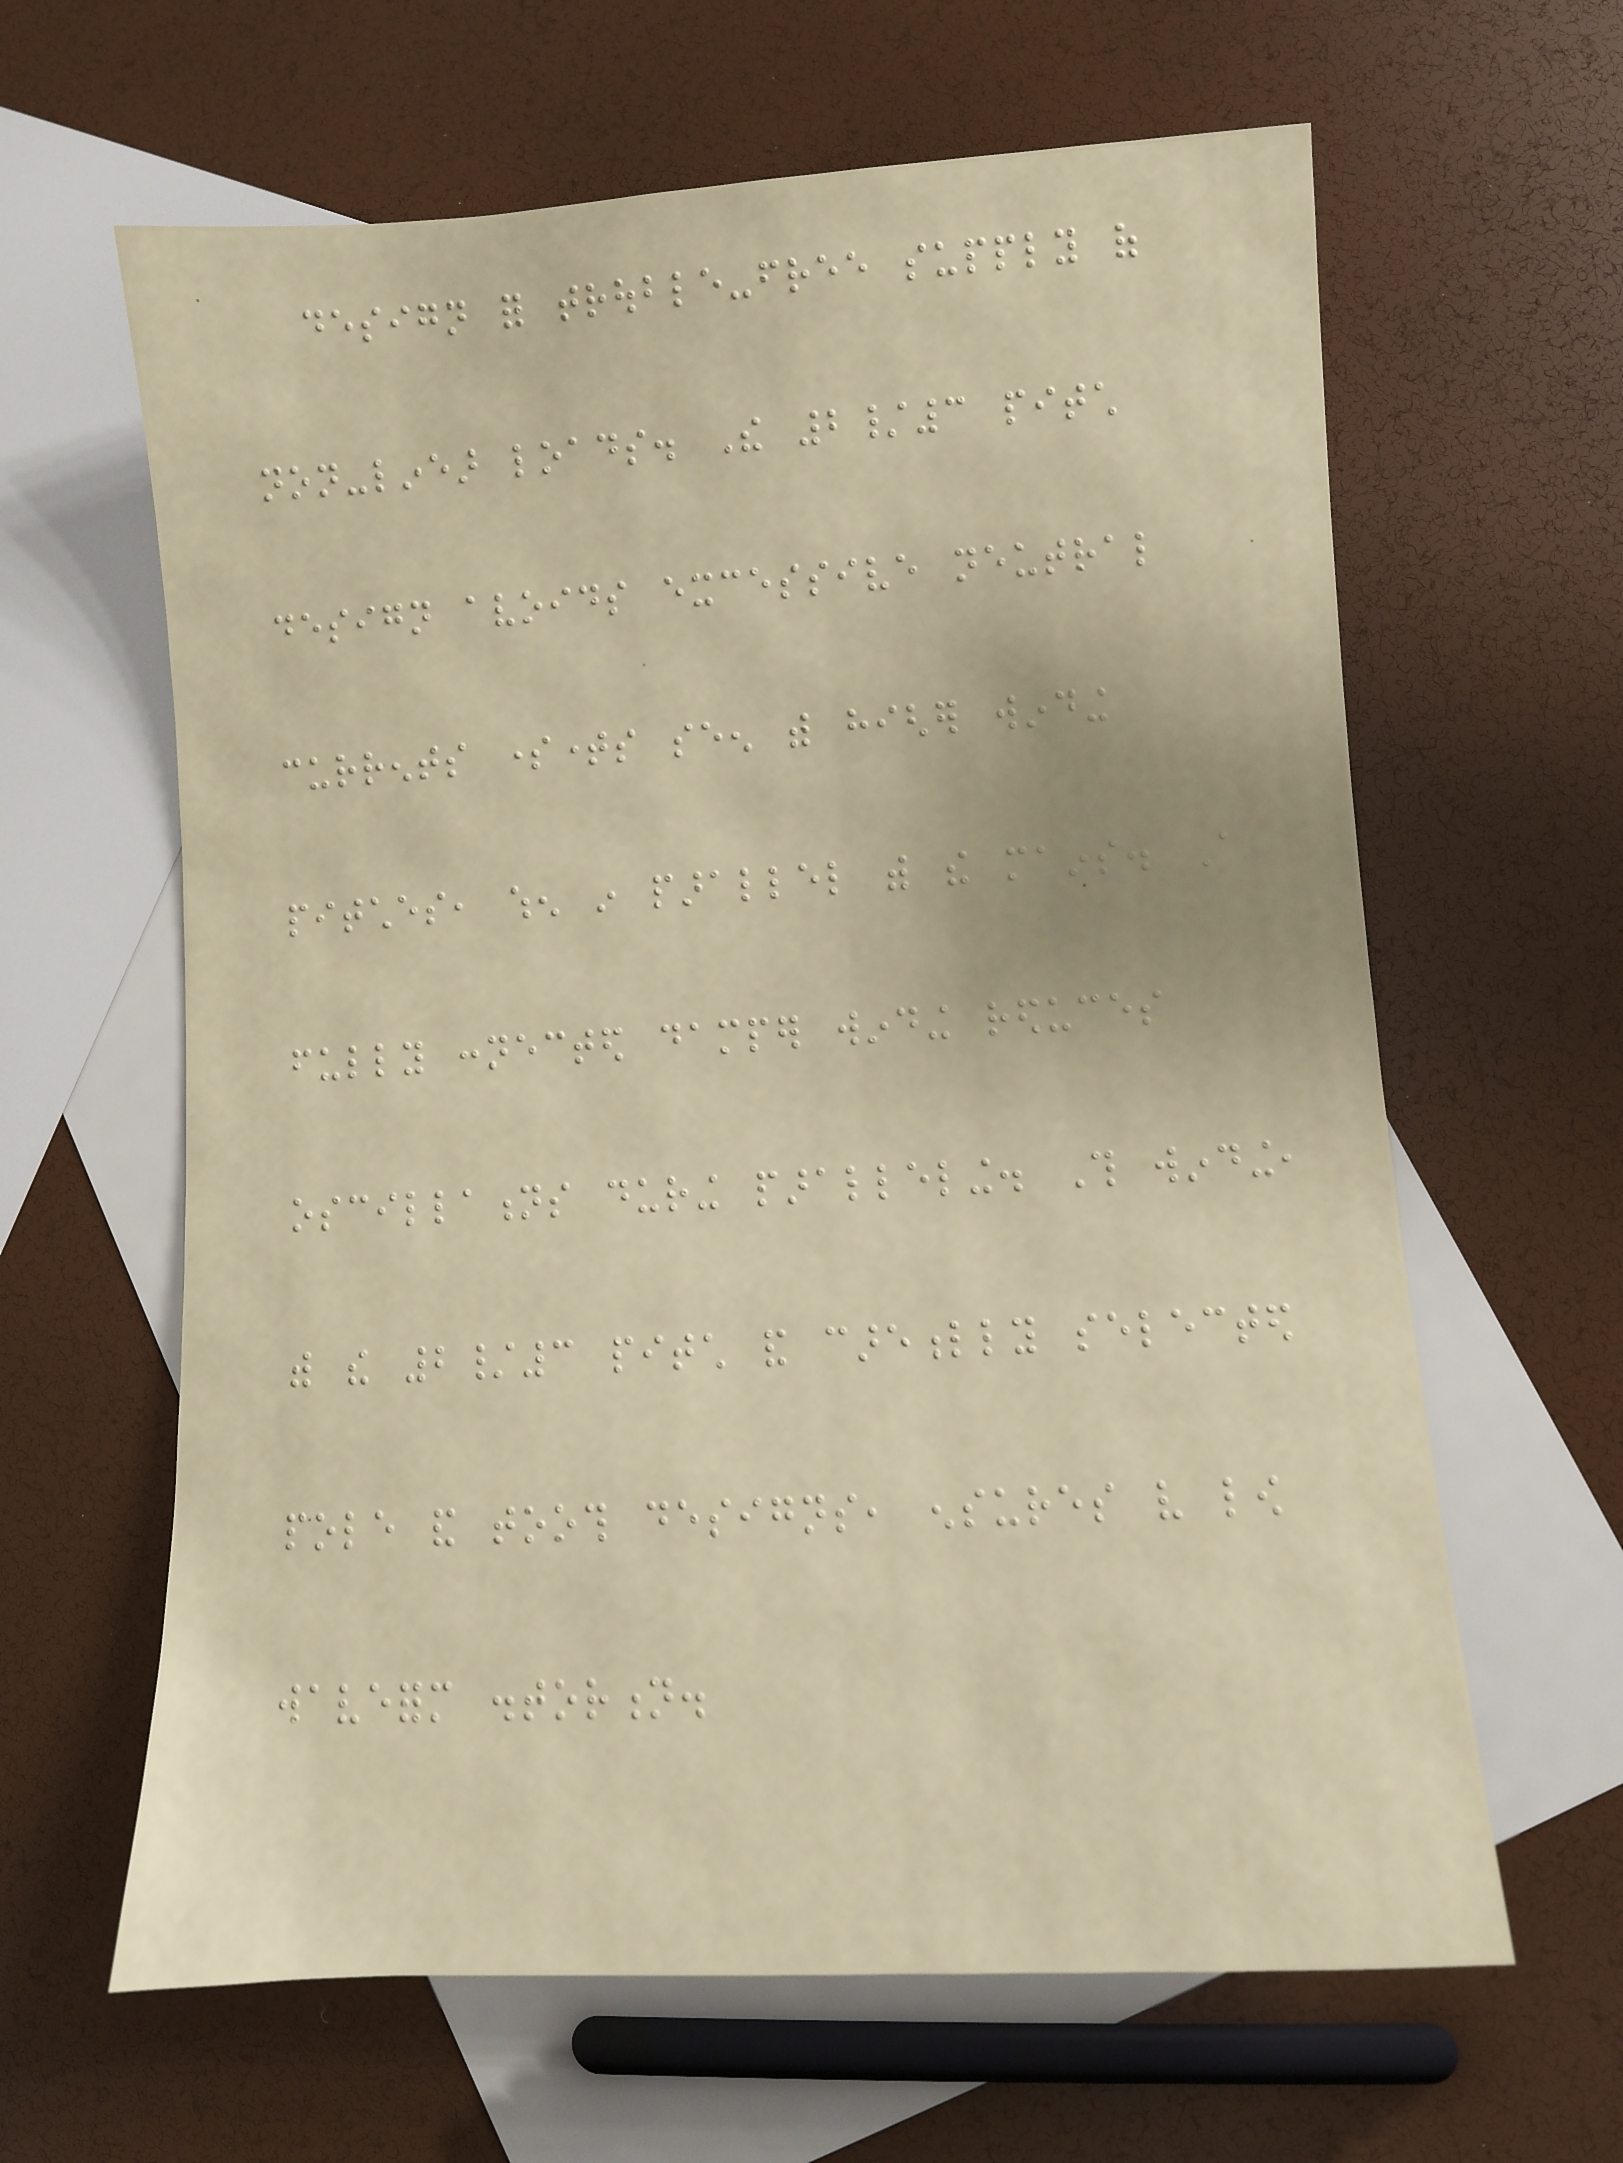design for trouble-free supply of
non-linear loads. The 2/3 pitch
design avoids excessive neutral
currents sometimes seen with higher winding
pitches, when in parallel with the mains. A
fully connected damper winding reduces
oscillations during paralleling. This winding,
with the 2/3 pitch and carefully selected
pole and tooth designs, ensures very low
waveform distortion.
